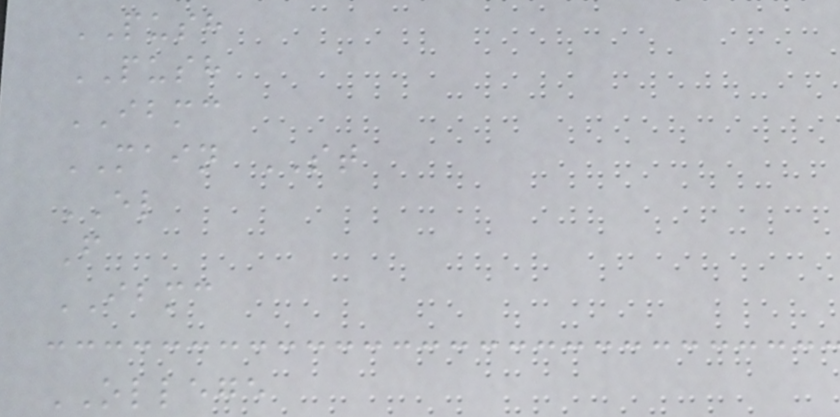PUSH
PUSH
IBMC
MAIN ST
EL
F
IBMC
OLLEGE
